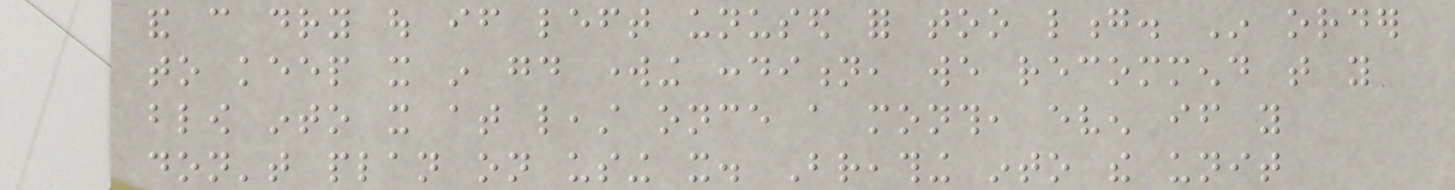and can dry out if left unused for too long. In order
to keep it in good working condition, we recommend that you
blow into it at least once a month, even if you
don't plan on using it. Breathing into the unit
